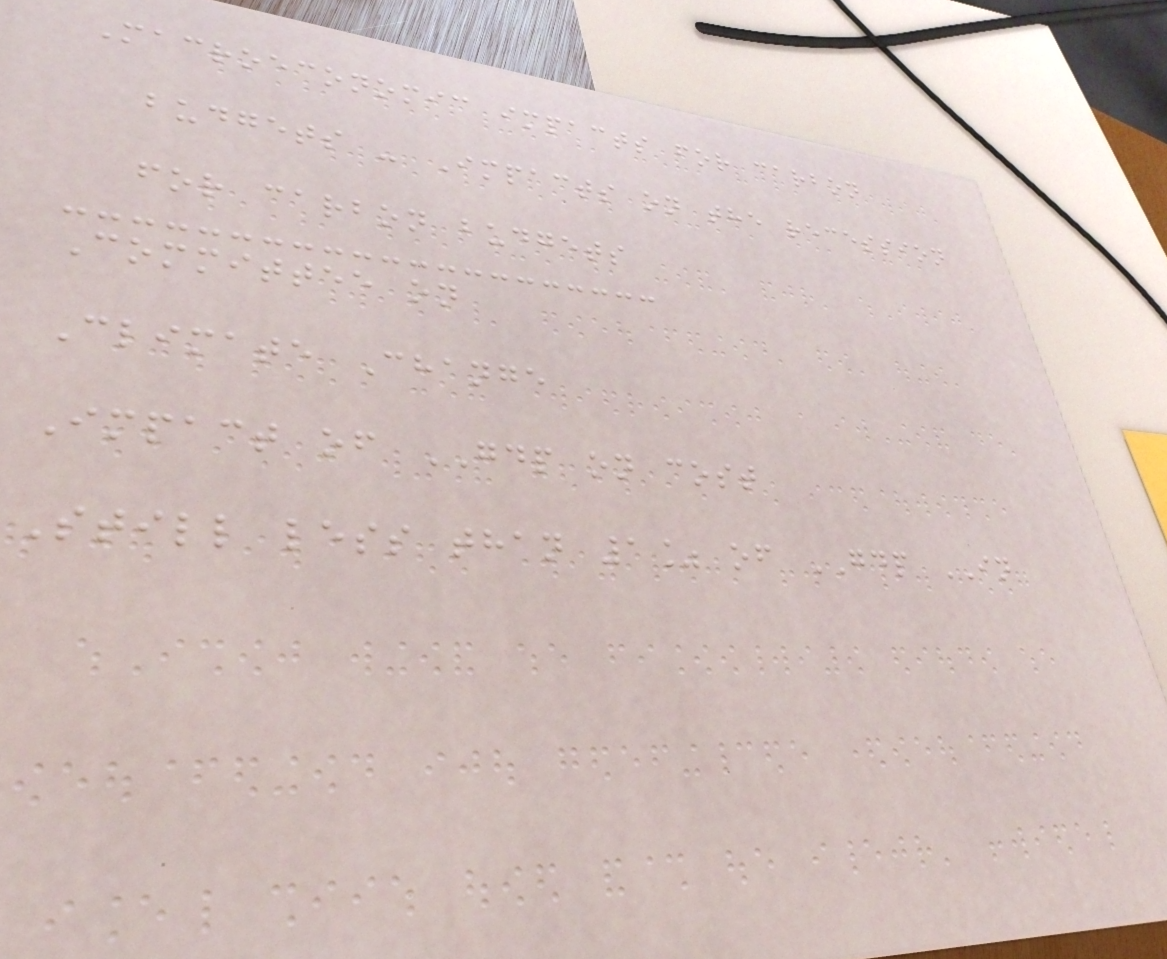Macroeconomic impacts for carbon
budgets - Impacts on the recession
for carbon budgets
Committee on
Climate Change
Impact of GDP on cost
Still less than 1% of GDP IN
